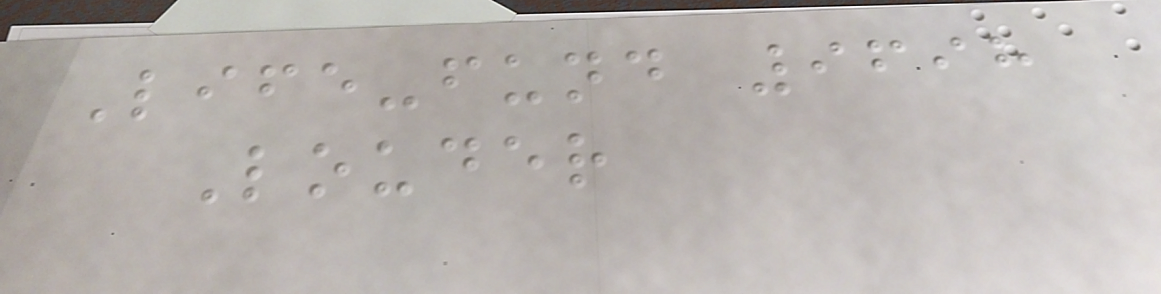Life-fund 9698
Louder
